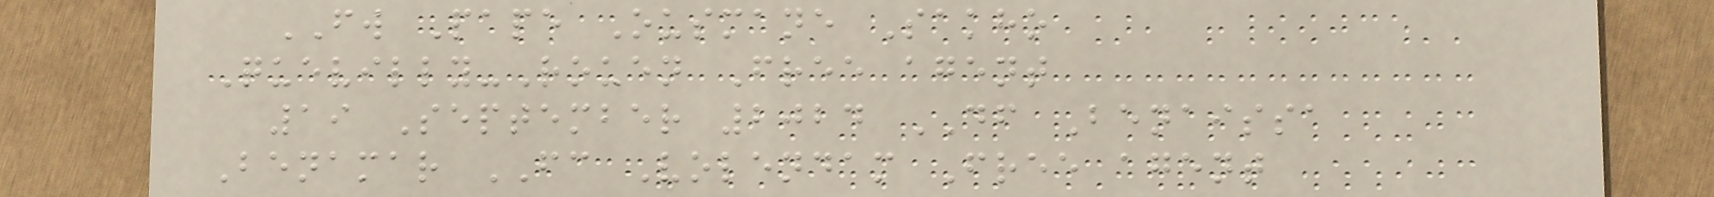FW Pape Ousmane Sakho
Quevilly-Rouen Free agent
19 September 2024 DF Benaissa
Benamar FC Volendam Free agent
